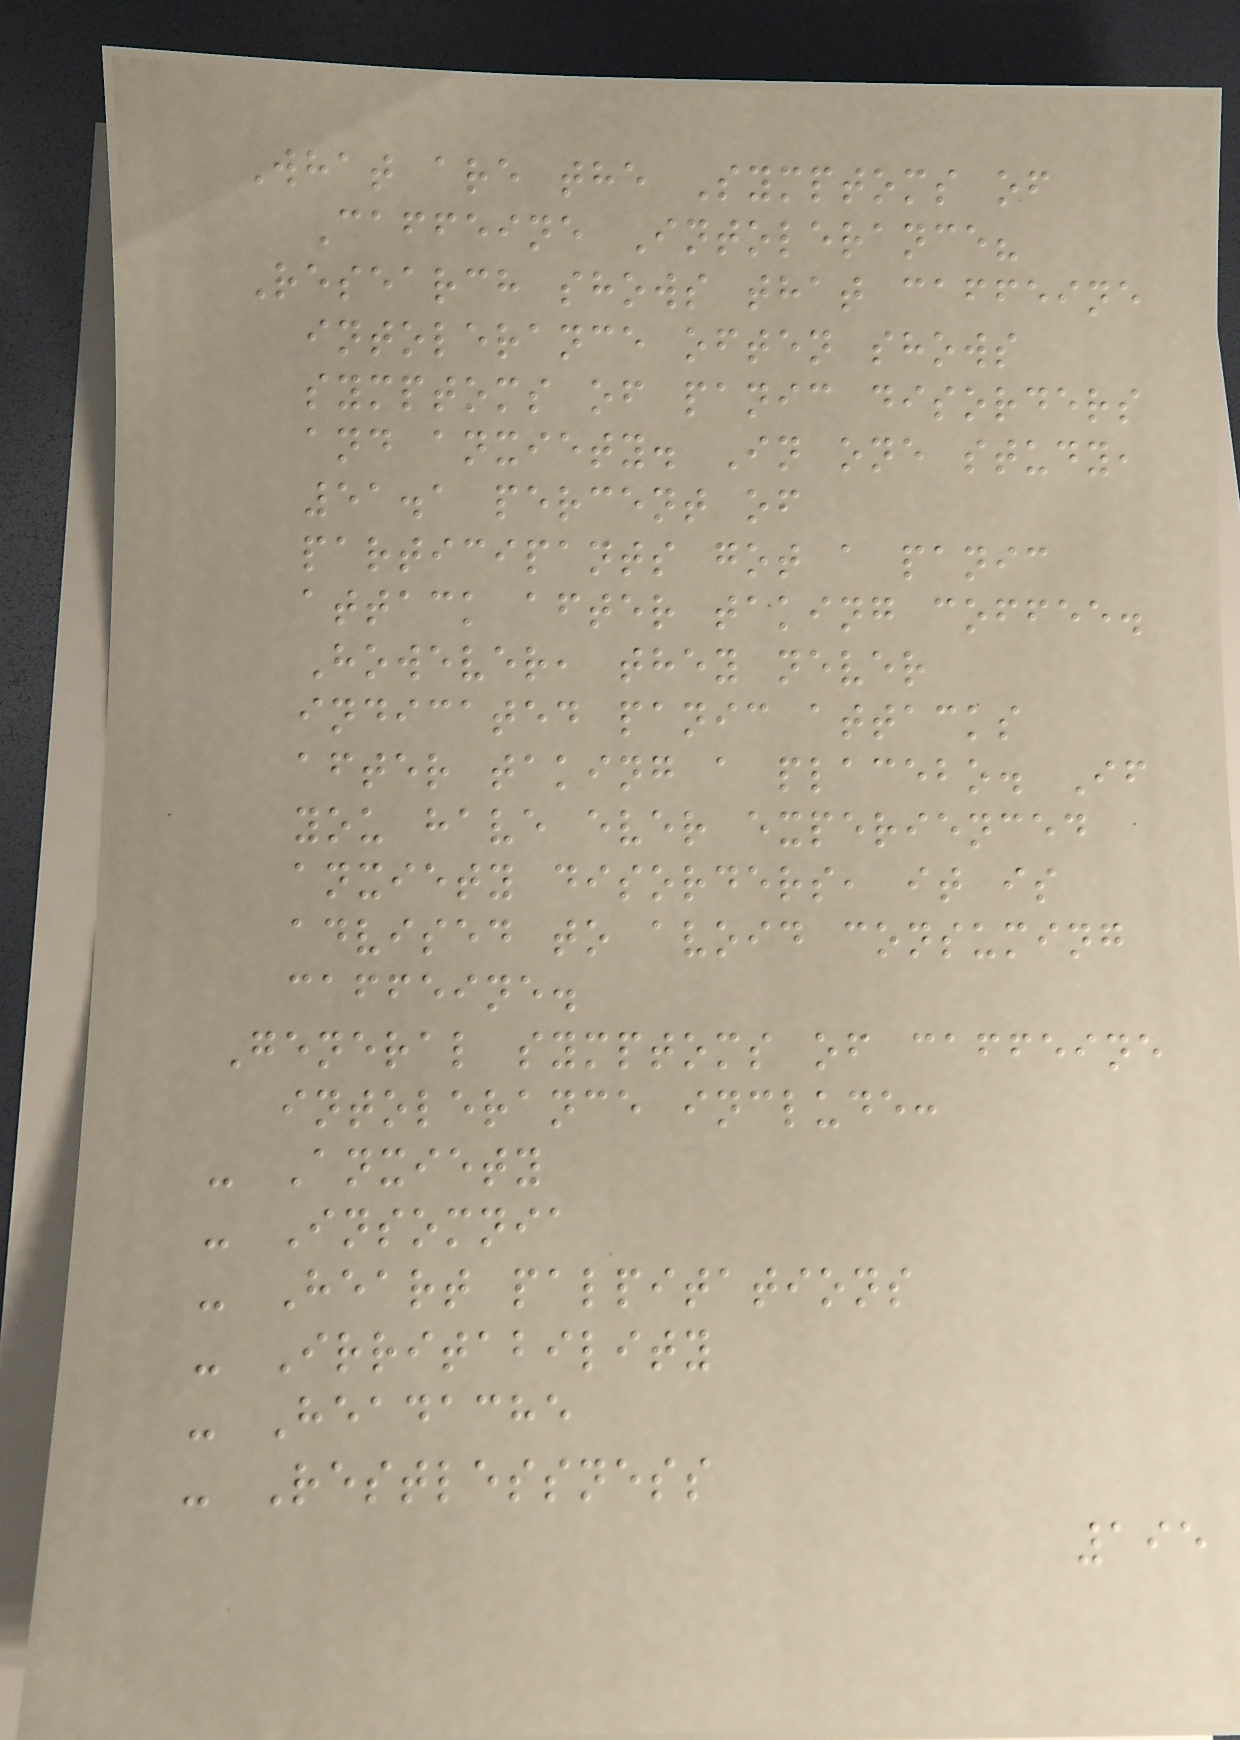What are the Symptoms of
Caffeine Intolerance?
Research shows that caffeine
intolerance often shows
symptoms of panic disorders
and anxiety. In one study,
51.1 percent of
participants got a panic
attack after taking coffee.
However, they never
indicated panic attacks
after taking a placebo. If
you have ever experienced
anxiety disorders, it is
advised to avoid consuming
caffeine.
General symptoms of caffeine
intolerance include:
- Anxiety
- Insomnia
- Heart palpitations
- Irritability
- Headache
- Restlessness
195
